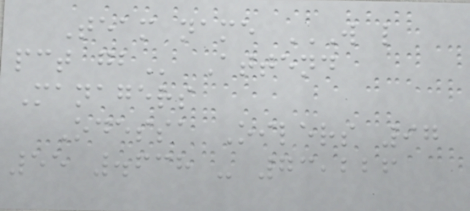Team name W L
PCT GB Attend
Managers
Odessa Oilers 97
55 .638 - 73,226
